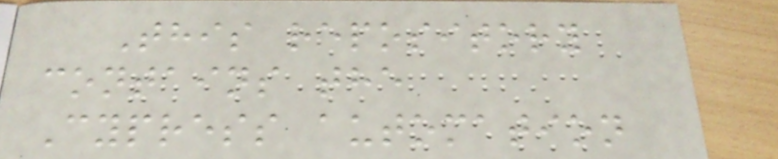This repository
contains the
Cypress automation
